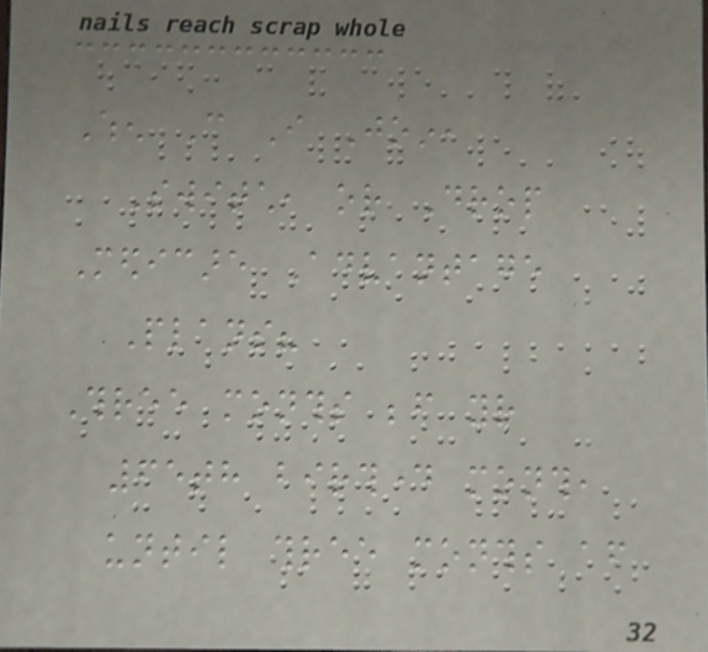When Can I Join,
Switch, or Drop
Medicare Advantage
Plans?
Three months before your
65th birthday month,
until three months after
